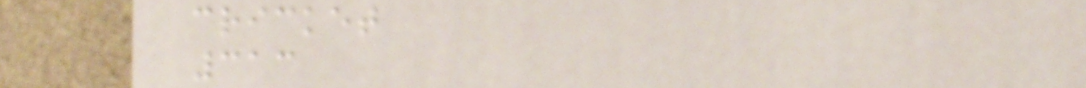cricket
313
